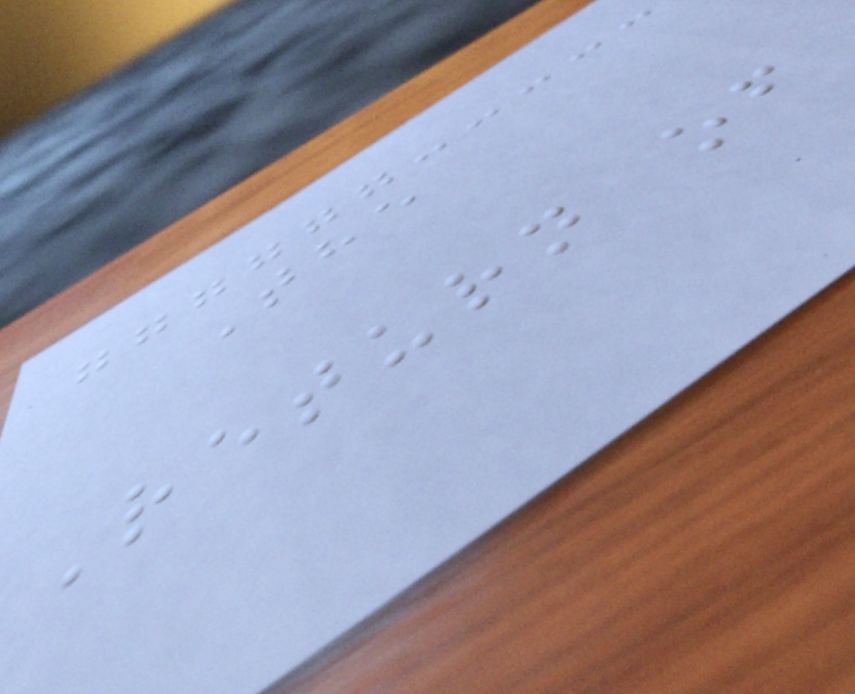The
Return of
